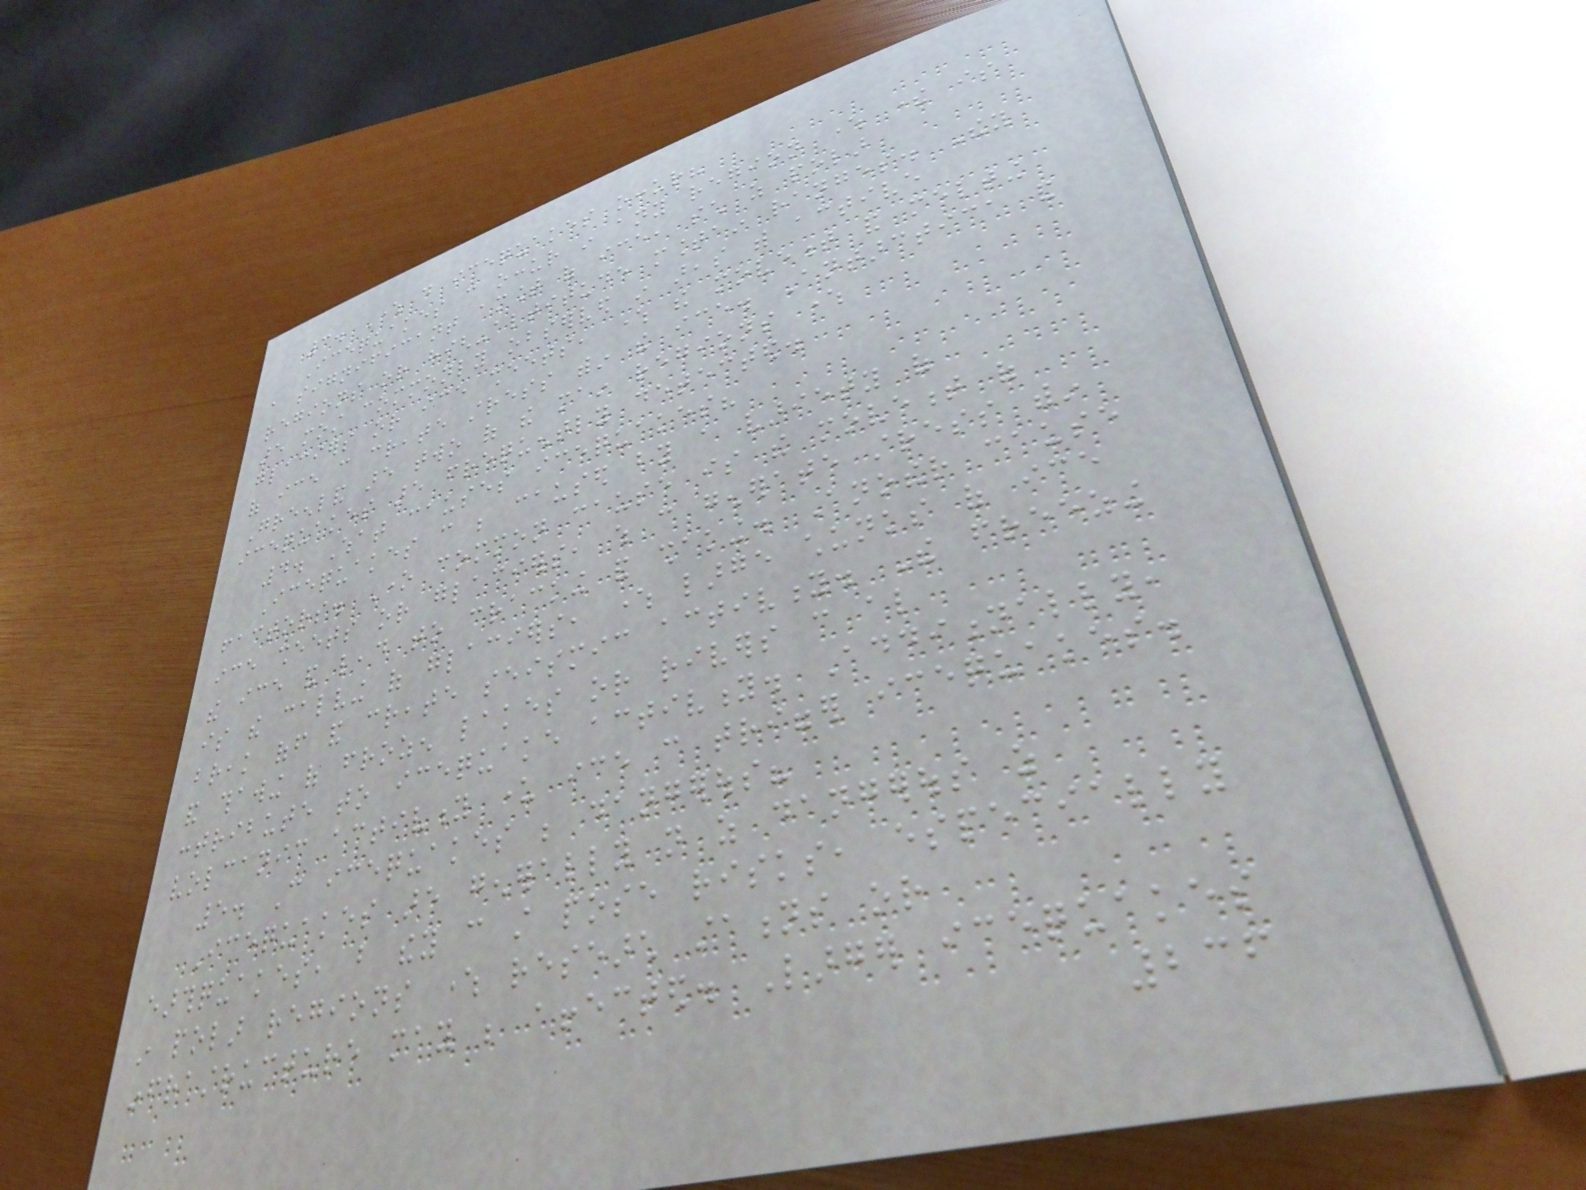3. Where do icequakes occur?
Icequakes can occur in any region where there is
a significant amount of ice, such as polar
regions or high-altitude mountain ranges. They
are most commonly observed in areas with active
glaciers or ice sheets, where the movement and melting
of ice can create stress within the ice. Antarctica and
Greenland are two of the main regions where
icequakes are frequently detected.
4. What causes icequakes?
Icequakes can be caused by a variety of
factors. One common cause is the movement of
ice sheets or glaciers, which can generate stress within
the ice and lead to cracking and shaking. Another cause
is the calving of glaciers, where large chunks of ice
break off and create seismic activity. The freezing
and thawing of frozen lakes or rivers can also
contribute to icequake activity. Additionally,
volcanic activity under ice can trigger icequakes.
5. Can icequakes be dangerous?
Icequakes are generally not as dangerous as
earthquakes, but they can still pose risks, especially
in polar regions where research stations or
infrastructure may be affected. Larger icequakes
236
